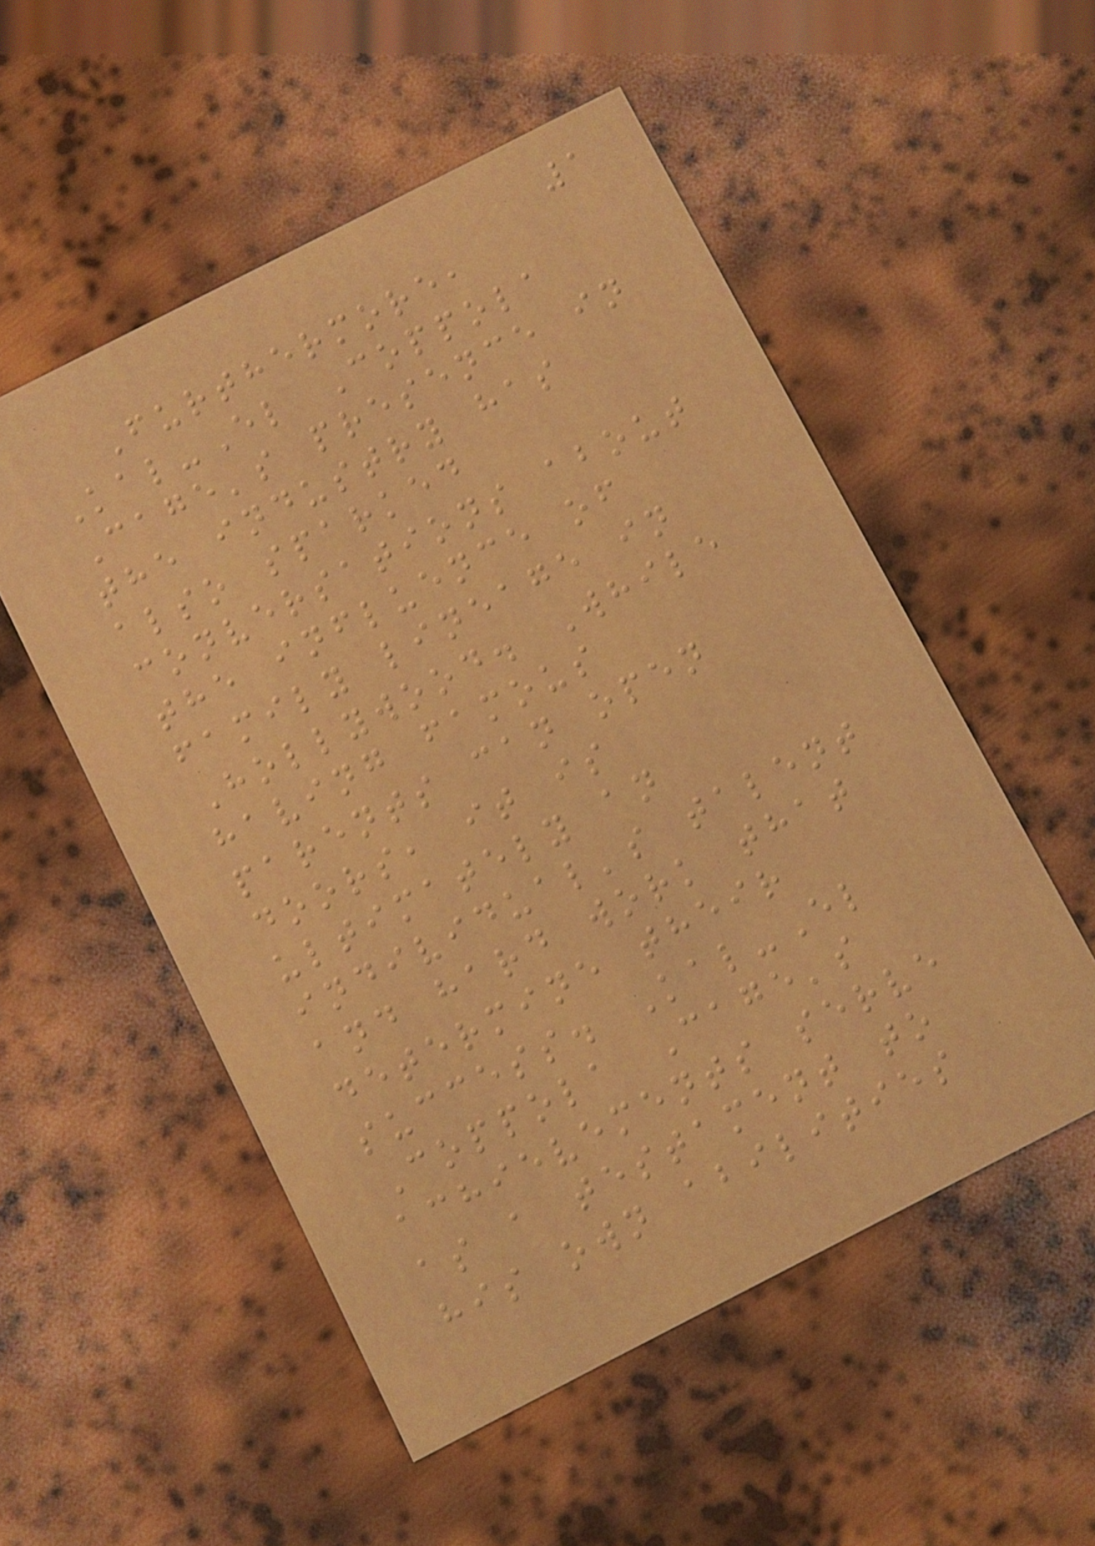1
Furthermore,
Kal-El Coppola
Cage's presence in
the industry has
also sparked
conversations about
the influence of
family lineage in
Hollywood. While
having famous
parents can open
doors, it is
ultimately an
individual's talent
and hard work that
determine their
success. Kal-El
Coppola Cage's
achievements serve
as a testament to
his own abilities
